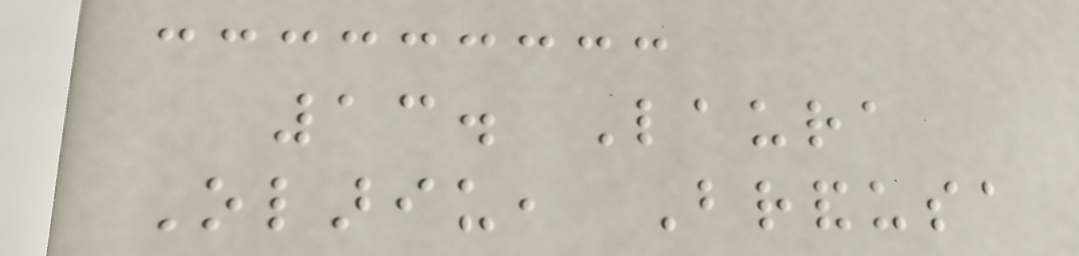13. Laura
Olariu, Brandusa
